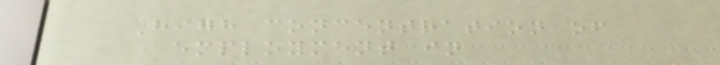High concentration of
employment in
